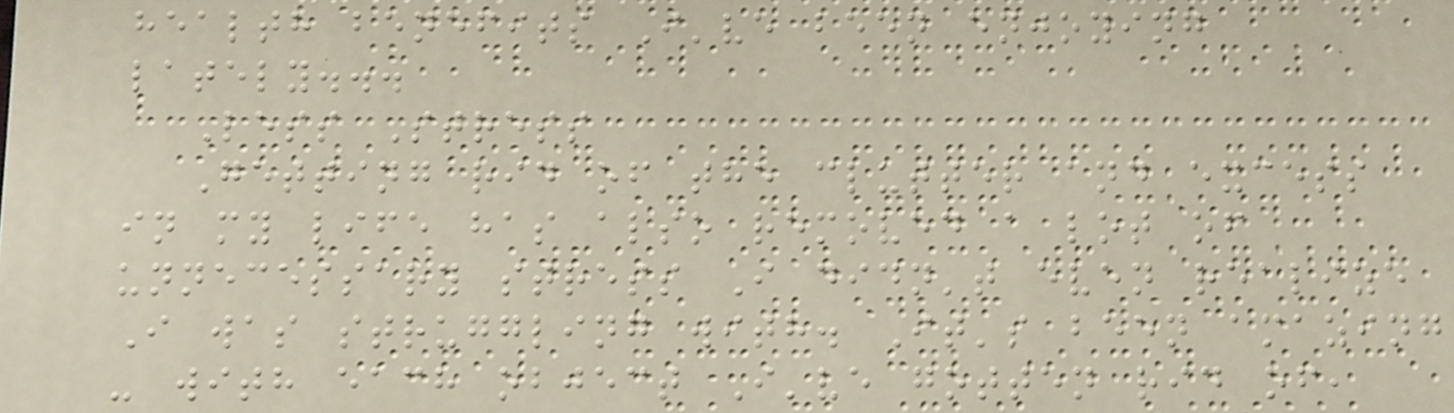health benefits I've been enjoying
lately...
Less Stress
Getting rid of the clutter and excess
in my life has also removed a lot of
unnecessary stress I didn't even realize
I was struggling with. It's been amazing
- with each object I've gotten rid of,
